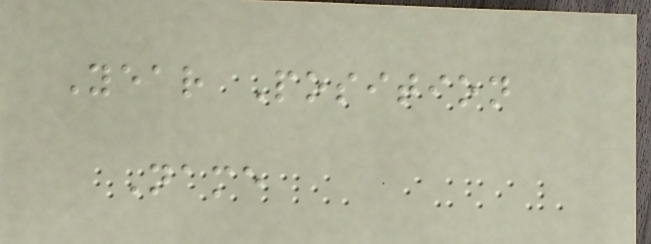Year Position
Name
